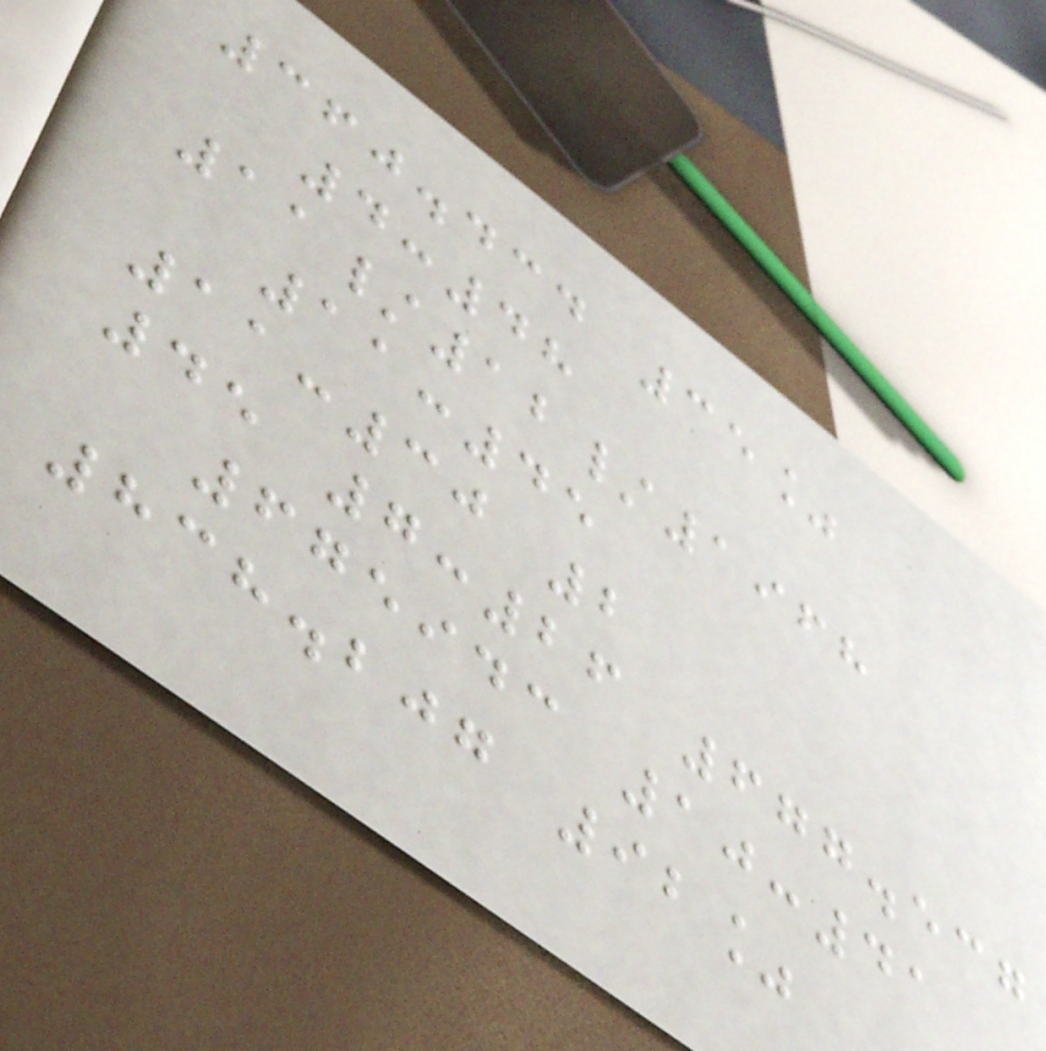360.434 35%
4:48
11/12/1968
11:45
11:30 2
45 7:26 677.537
675943 10:41
838.207 92%
